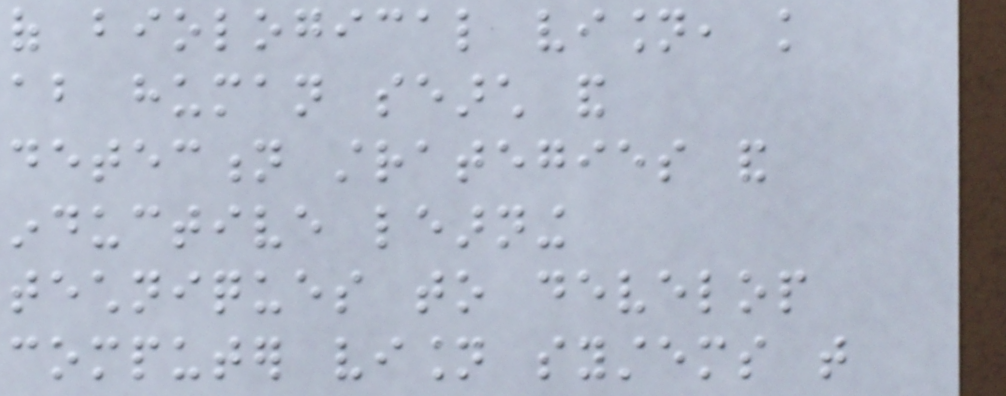of biological vision, knowledge
about human search and
detection strategies and
inductive learning
techniques to develop
computer vision systems that
